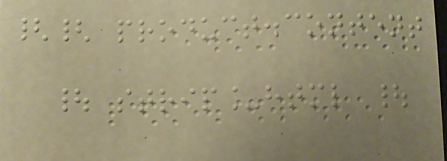{{ product.content
| strip_html |
